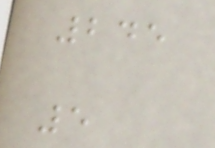245
5
